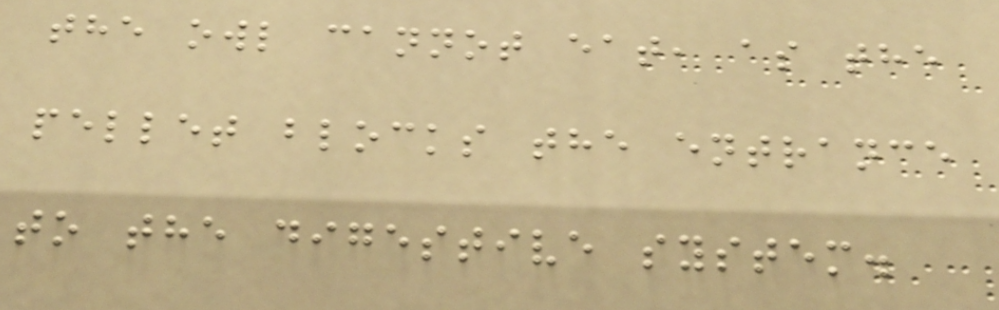the owl cannot eat, as the
pellet blocks the entrance
to the digestive system.
